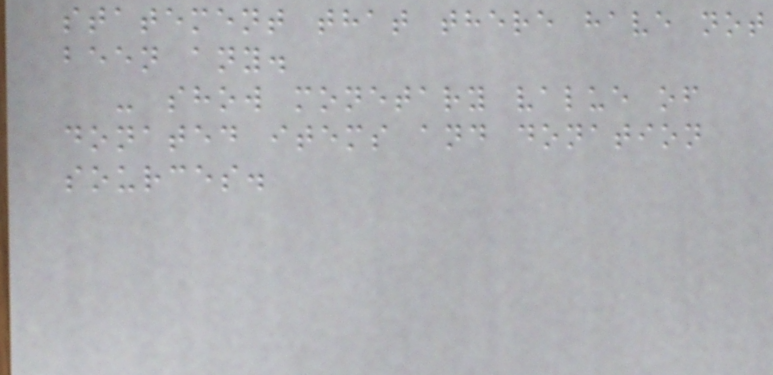statement that there have not
been any.
- show monetary value of
donated items and donation
sources.
